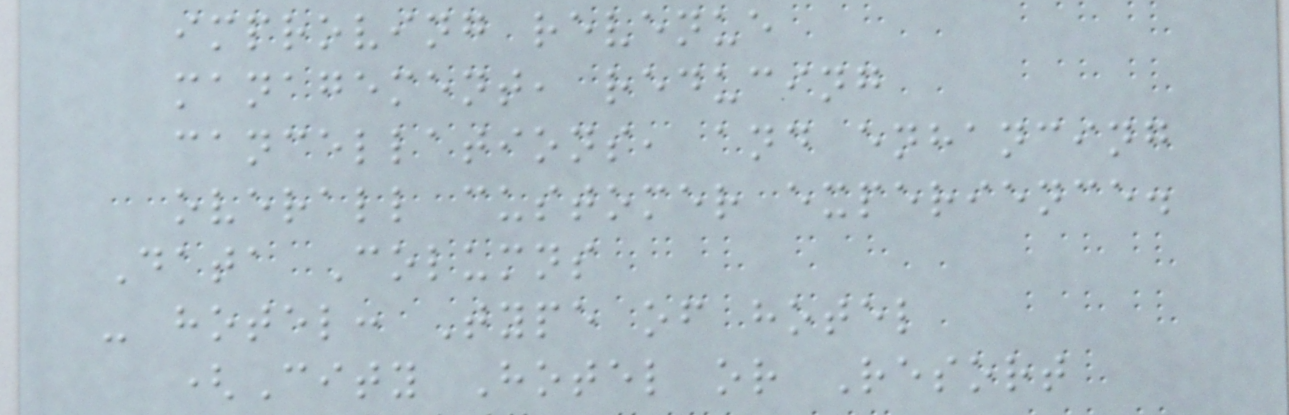improving revenue
management, reducing
cancellations, and enhancing
overall customer experience.
Data Columns
- hotel: Type of hotel
(City Hotel or Resort
